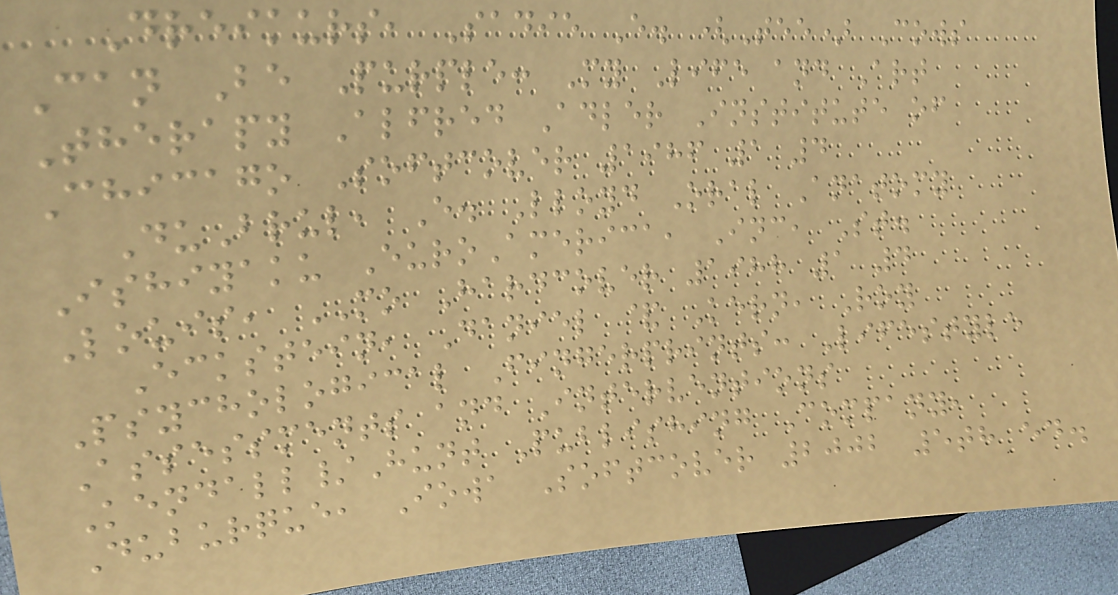Dreikurs, Sadie E. (Tee) Cows
Can Be Purple: My Life and Art
Therapy Alfred Adler Institute of
Chicago Softcover 1986 1 4
DuBrul, E. Lloyd Oral Anatomy
Ishiyaku EuroAmerica, Inc, St.
Louis, MO Hardcover 1988 1 4
Eckstein, Daniel & Kern, Roy
Psychological Fingerprints: Lifestyle
Assessments and Interventions
Kendall/Hunt Publishing Company,
Duburque, Iowa Softcover 2002 5th ed.
